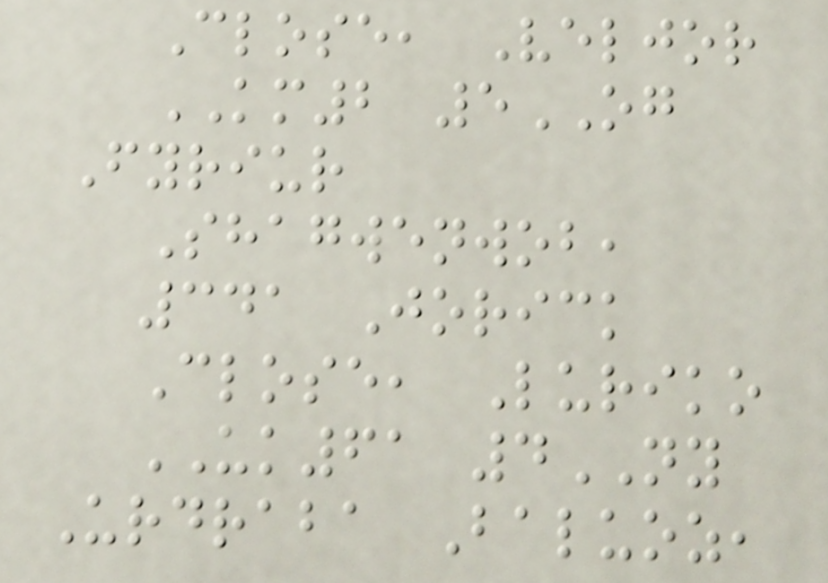Close, Veljor
KM2 5OG
Fyriur
Shagwenwob,
341 Jorick
Close, Luriko
UK61 4NY
Urdraba Baluoz,
